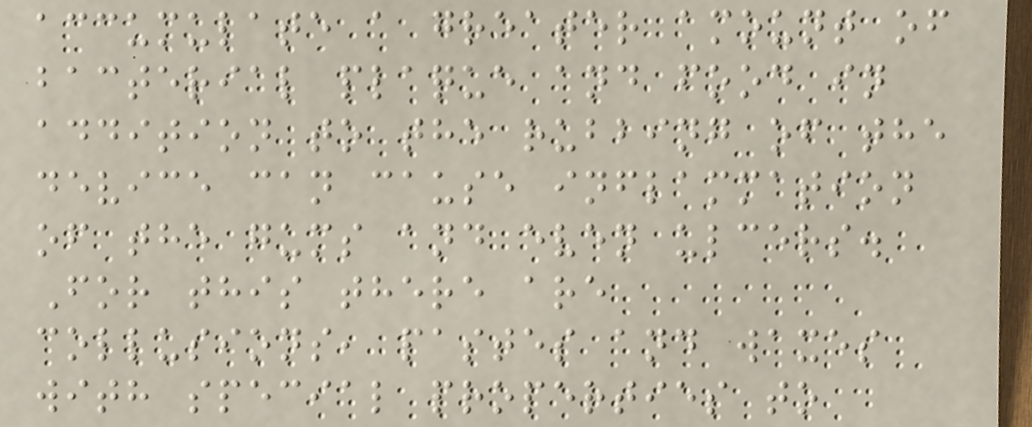accumulate a greater amount of
bacterial plaque and food in
addition to the rubbing of the
device can cause inflammation
of the gums and even ulcers.
For this there are
collusions, pastes and waxes
with special properties to
